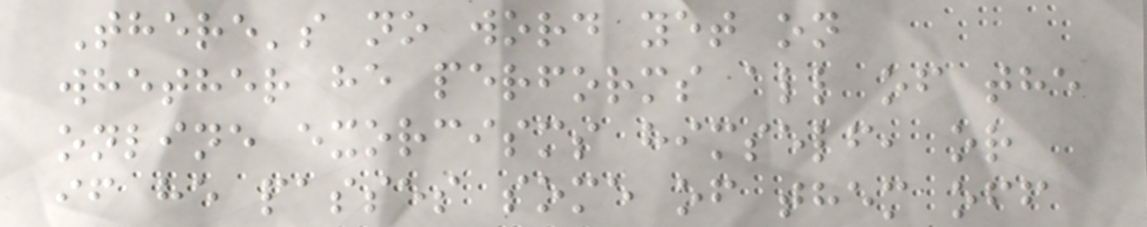There's no word yet on
whether he performs all of the
online exorcisms himself, or
if he passes some of them off
